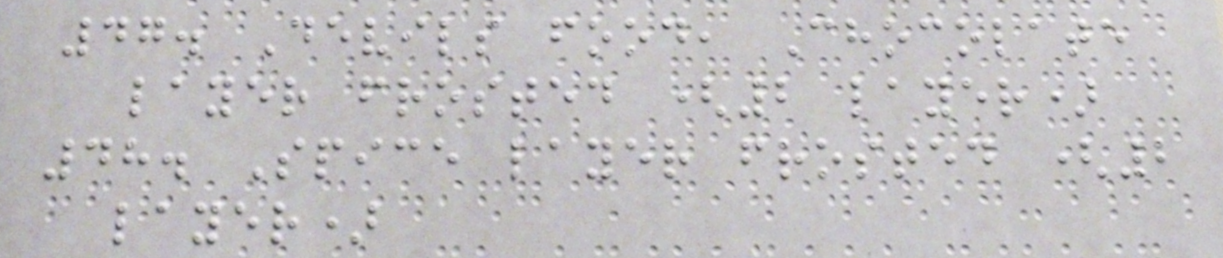47. Devils food, Chocolate
layer frosted (2 layer)
48. Spice layer frosted (2
layer)
